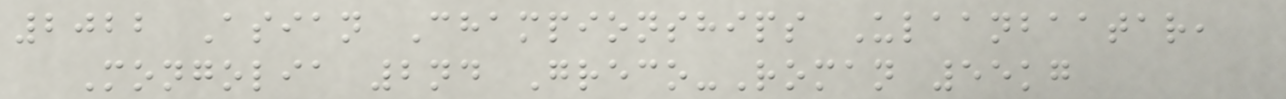2022 Asian Championships Ulaanbaatar,
Mongolia 2nd Greco-Roman 55kg
